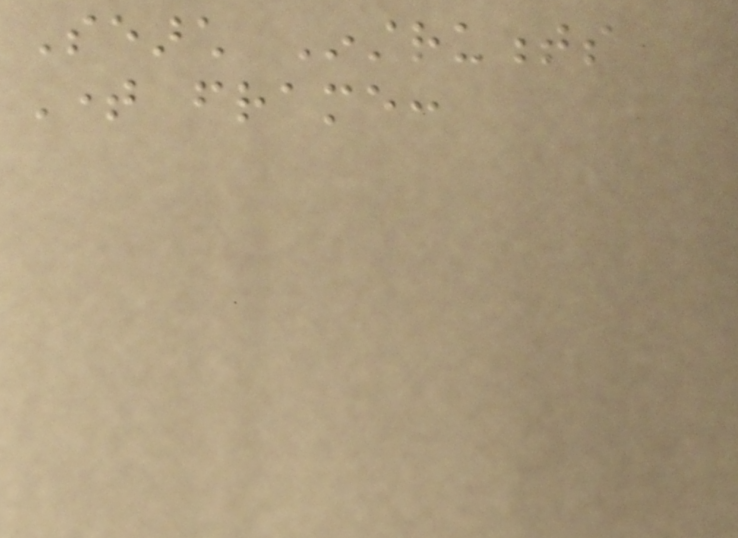Search Instruments
Time frame:
